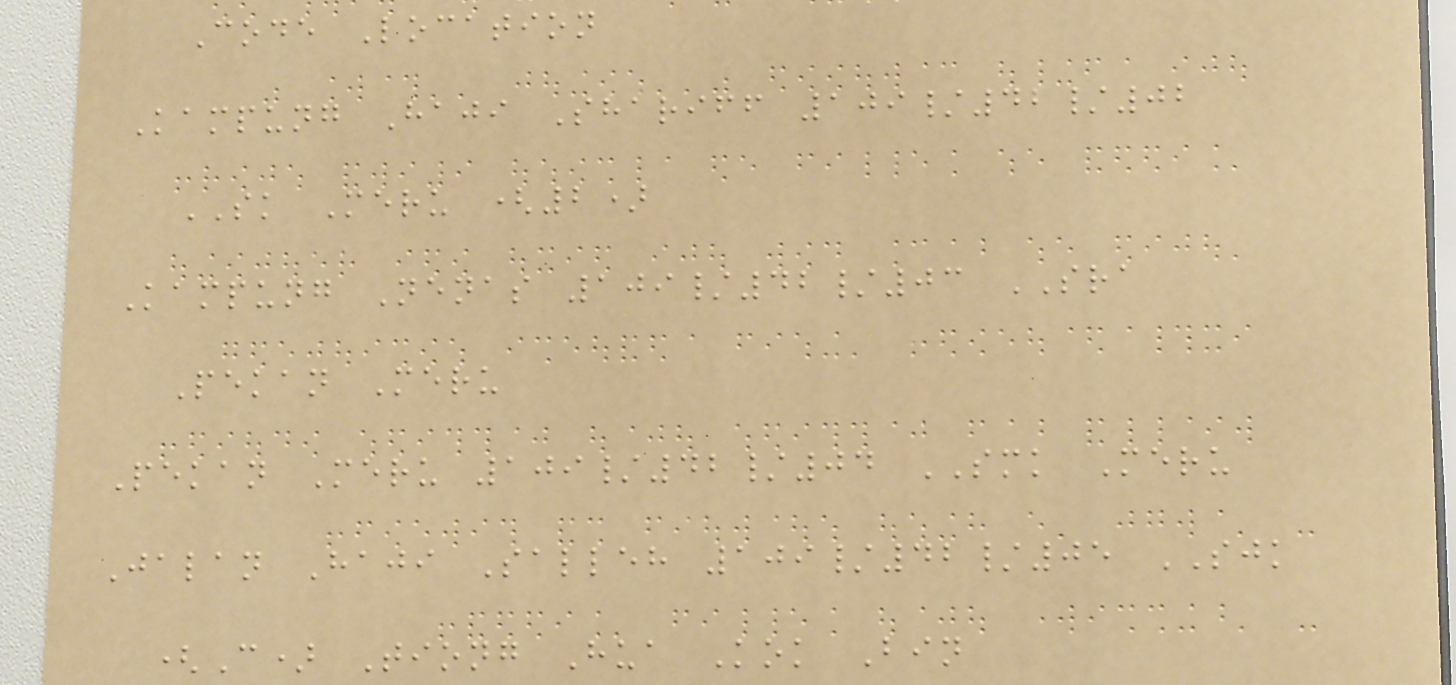Code Location
Kampung Haji Shariff 109/42/02
SK Meru (2)
Kampung Nenas 109/42/03 SRA
Pekan Meru
Pekan Meru 109/42/04 SMK Meru
Jalan Haji Salleh 109/42/05 SJK
(C) Tiong Hua Kok Bin
